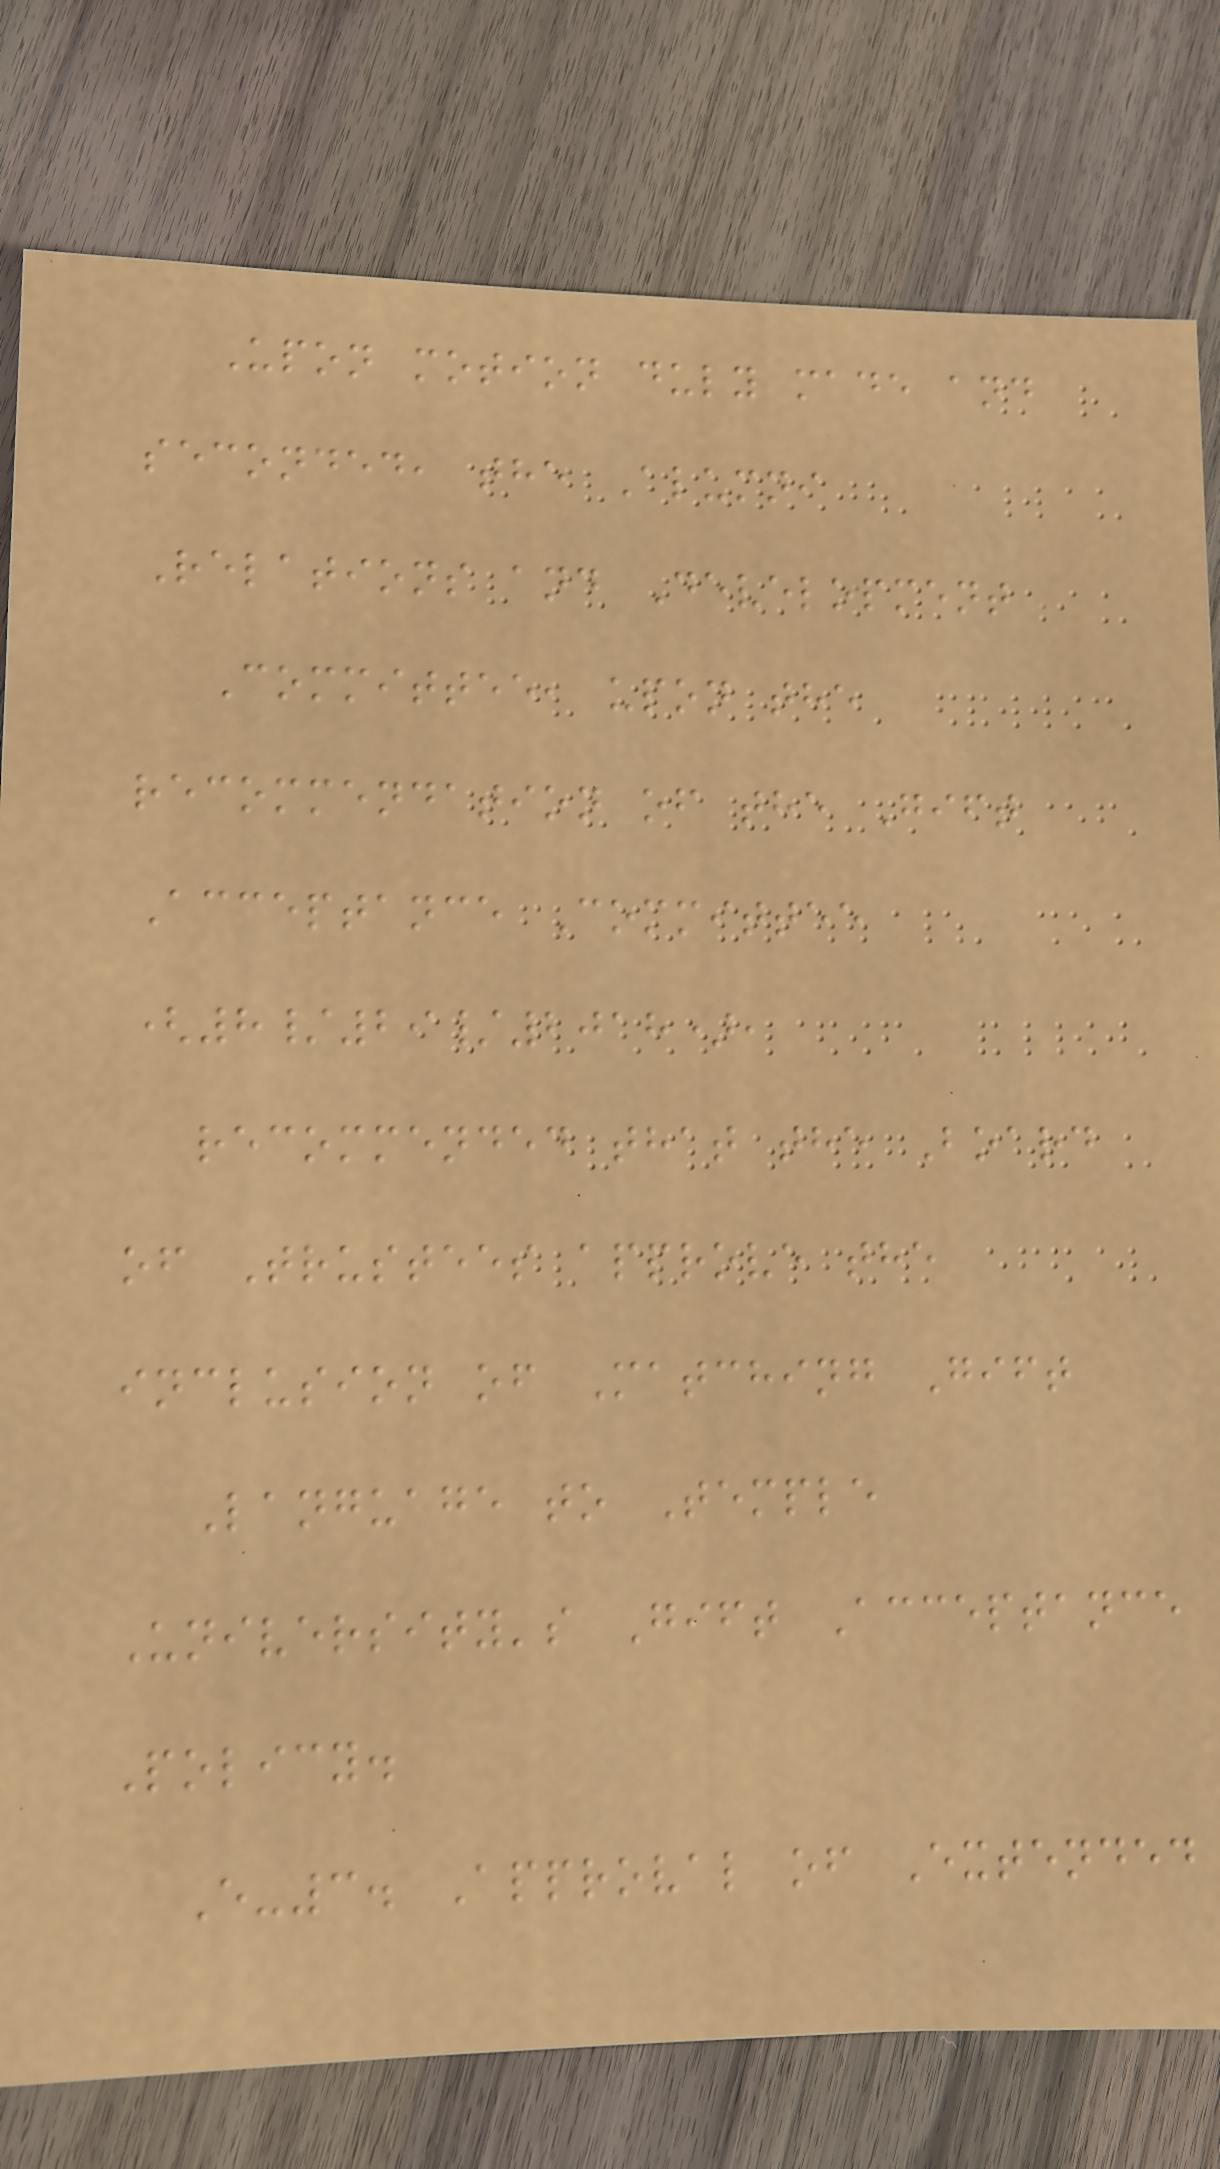Upon motion duly made and
seconded, the Alumni
Relations and Development
Committee, upon the
recommendation of the Gift
Acceptance Committee
(8/29/2018),
recommended that the Board
of Trustees approve the
inclusion of Matching Gift
Language to Temple
University's Gift Acceptance
Policy.
E-3. Approval of Extended
